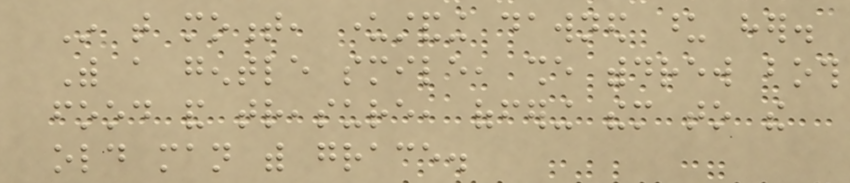In that moment, understanding dawned upon her.
With a gentle smile, she withdrew both
food and treasure, offering them to the
old man with grace.
